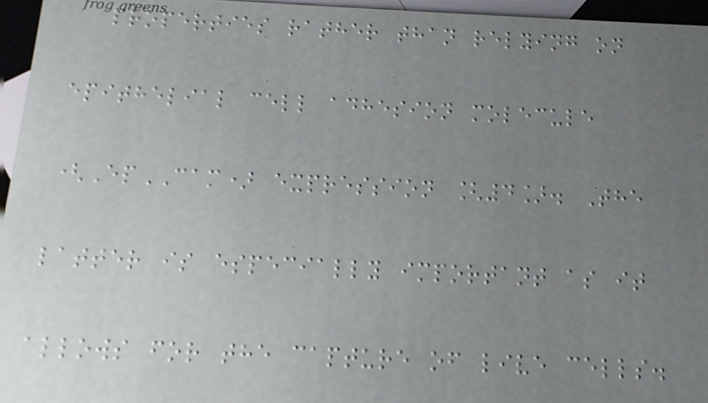properties rather than relying on
epithelial cell adhesion molecule
(EpCAM) expression [4]. The
latter is especially important as it
allows for the capture of live cells.
